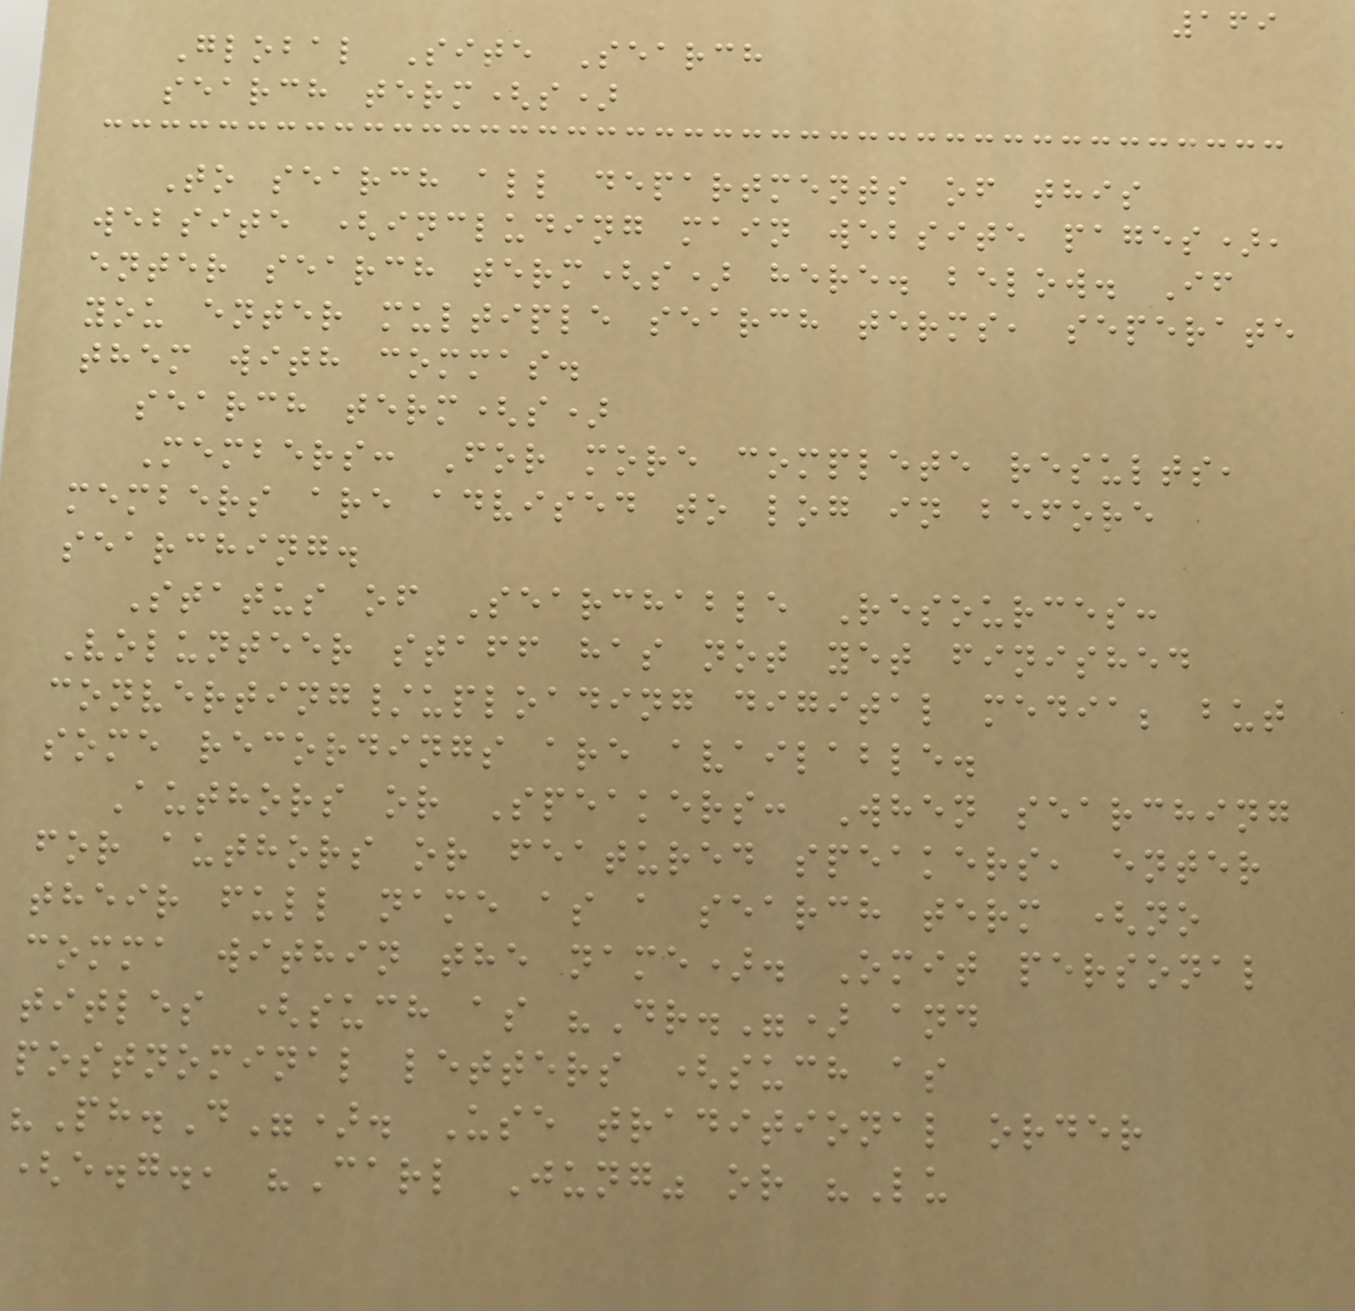169
Global Site Search
search term(s)
To search all departments of this
website (including main website pages),
enter search term(s) here. below. If
you enter multiple search terms, seperate
them with commas.
search term(s)
Members: For more complete results,
members are advised to log in before
searching.
Status of Searchable Resources:
Volunteer staff has not yet finished
converting/uploading digital media; but
some recordings are available.
Authors or Speakers: When searching
for authors or featured speakers, enter
their full name as a search term (no
comma within the name). Omit personal
titles (such as "Dr.") and
postnominal letters (such as
"Ph.D"). Use traditional order
(e.g., "Carl Jung" or "Lu
